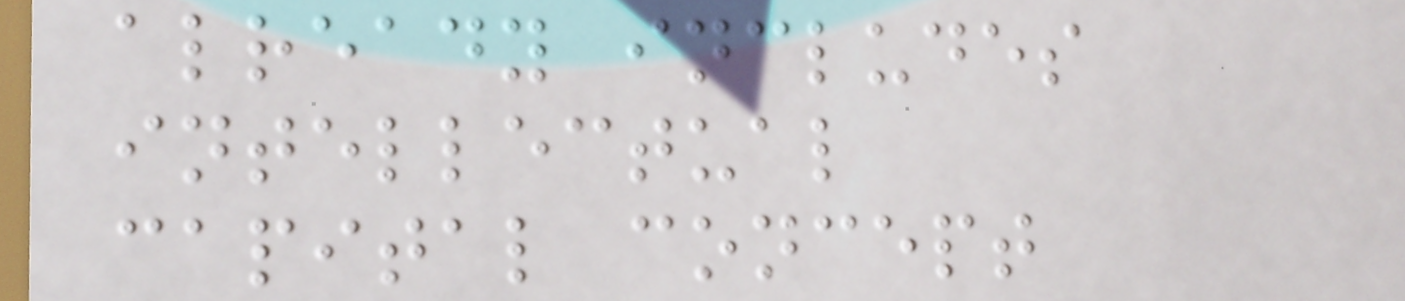already includes
intellectual
capital concept
